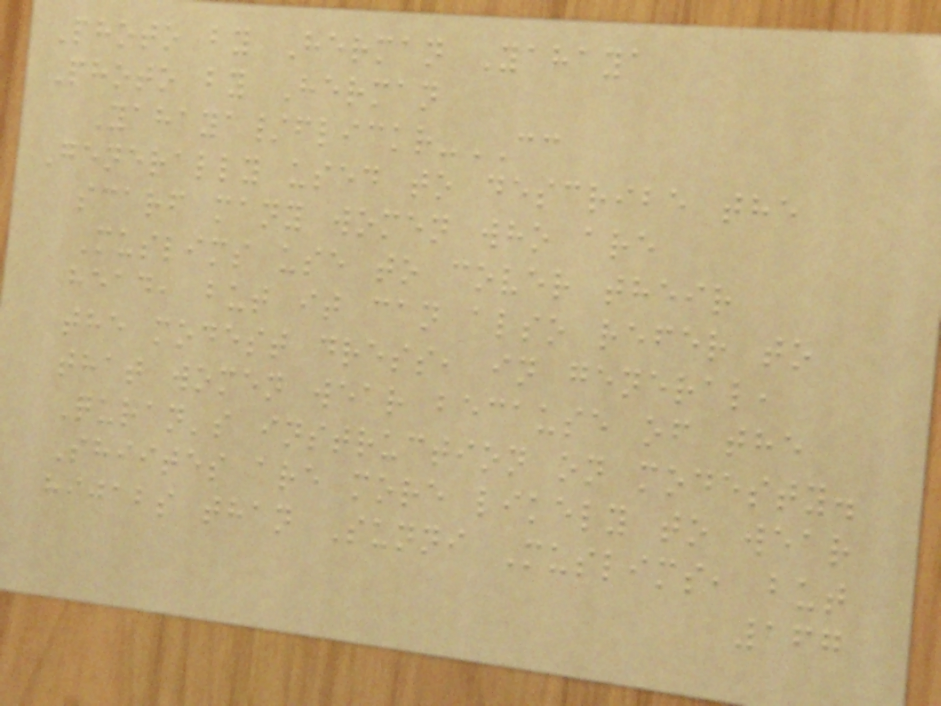Photo by Herman Yahaya
Photo by Herman
Yahaya/flickr-CC
Generally used to describe the
scarf many women who are
Muslims use to cover their
head, but it can also refer to
the modest dress, in general,
that women wear because of the
Quran's instruction on modesty.
Shiites are more likely to wear
hijabs than Sunni Muslims, but
167
